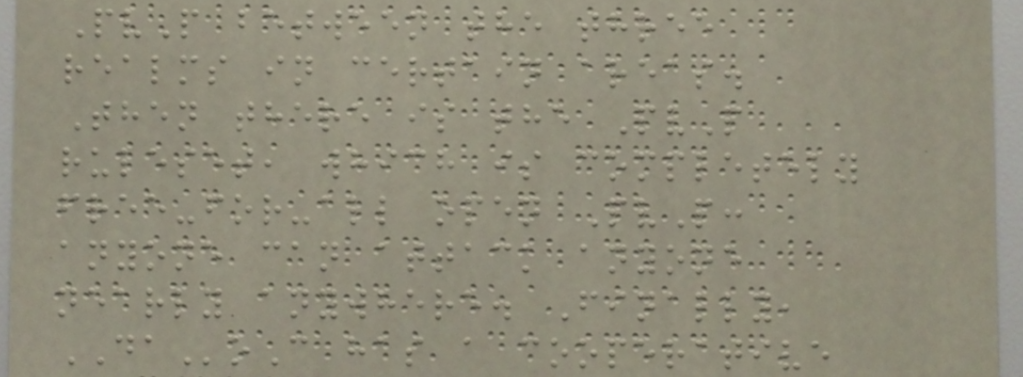PvP between the three
realms in certain areas.
Then there is the PvP
ruleset, which is completely
free-for-all open PvP:
anyone can attack anyone
nearly anywhere. Finally,
DAoC has a cooperative
